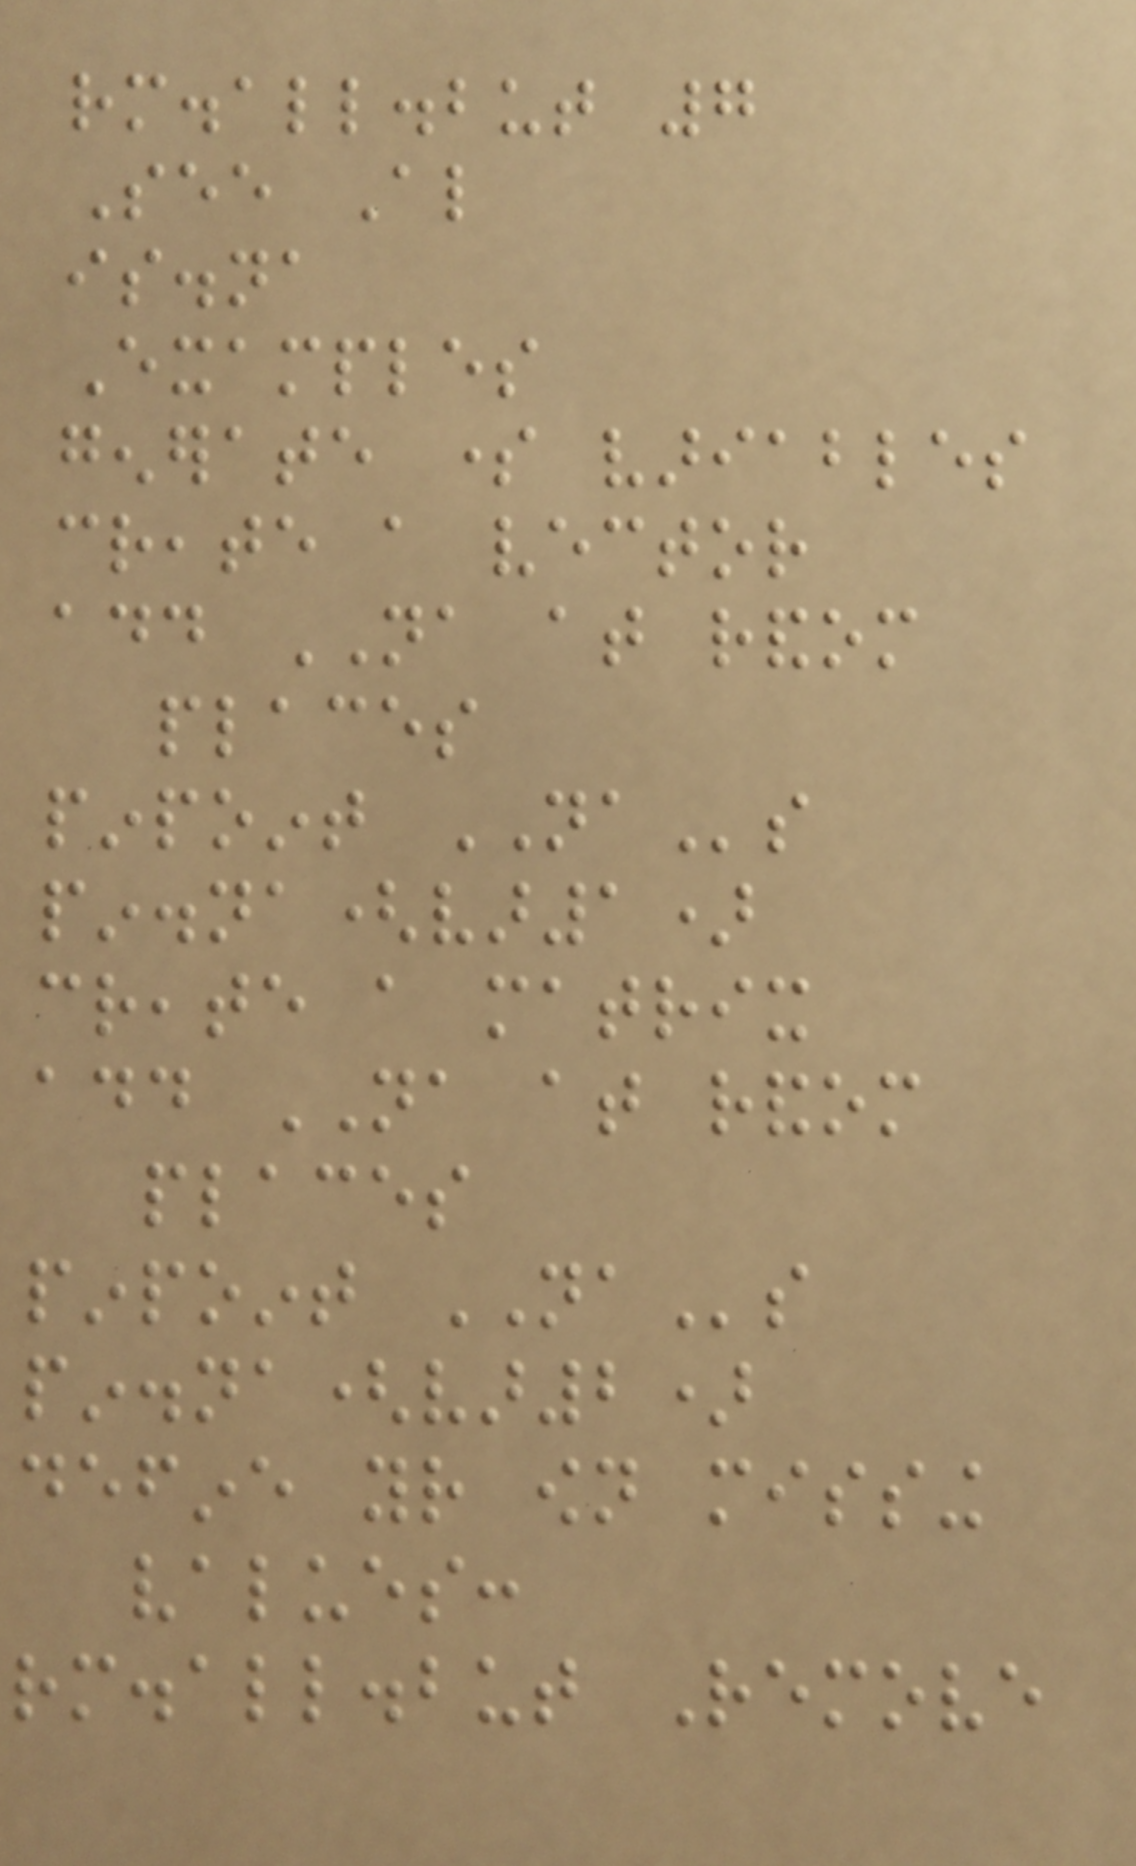rm.all.but 7
See Also
is.na
Examples
generate some variables
create a vector
add NA at random
places
pinpoint NAs
pin.na(var1)
create a matrix
add NA at random
places
pinpoint NAs
pin.na(var2)
define your own missing
values:
rm.all.but Remove
